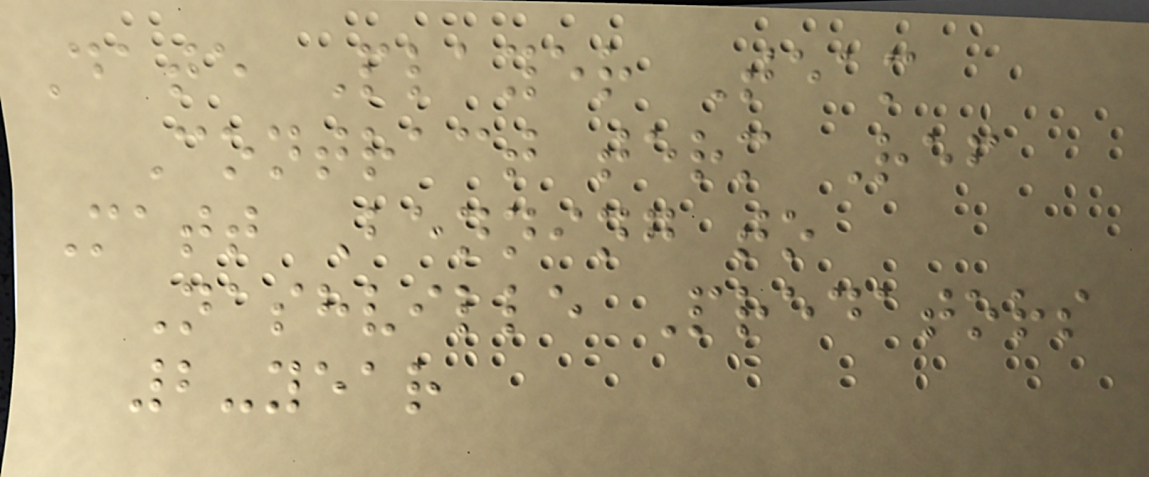Date Player Team
Contract term Ref
Matt Benning to
Nashville Predators
2-year
